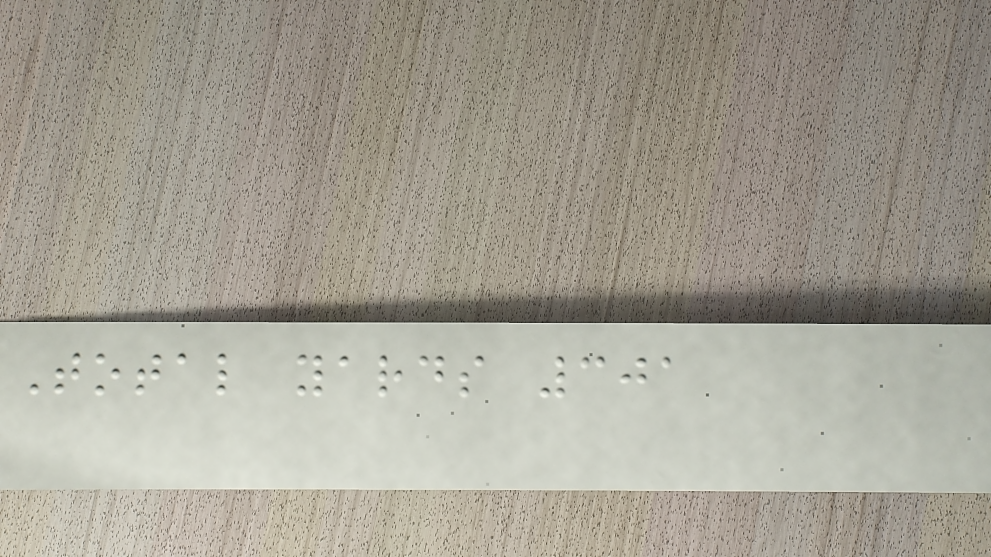Total yards 301
